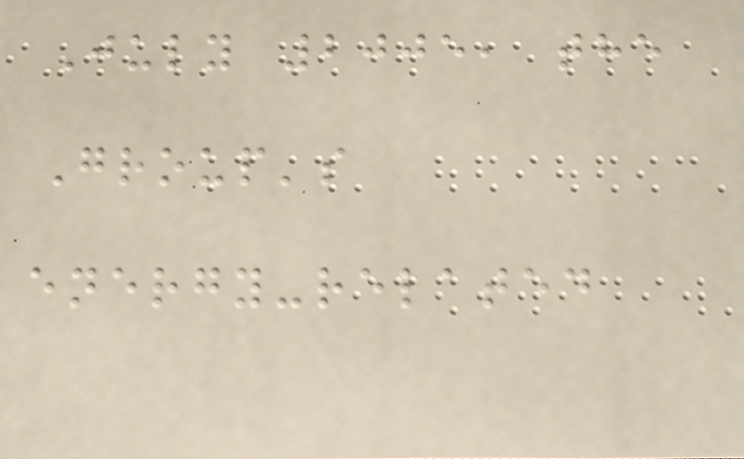July 2005, the
Group's
energy-related
